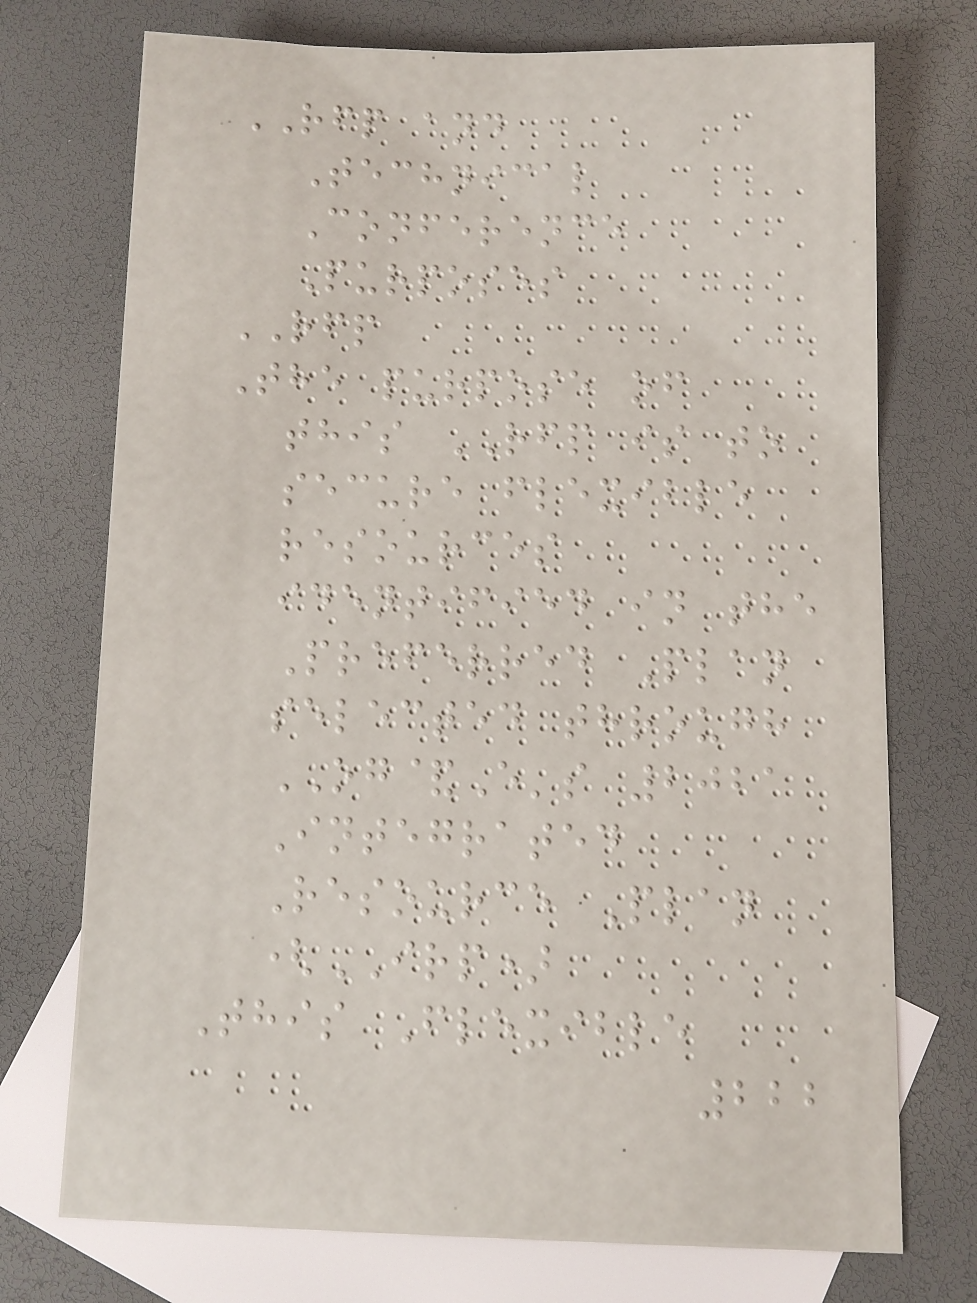RFP and
Technical
Conference
Purposes
RFP
The purpose of
this RFP is to
secure flexible
resources
identified in the
Preferred Plan
selected through
OG&E's 2021
Integrated
Resource Plan
(IRP)
This Flexible
222
